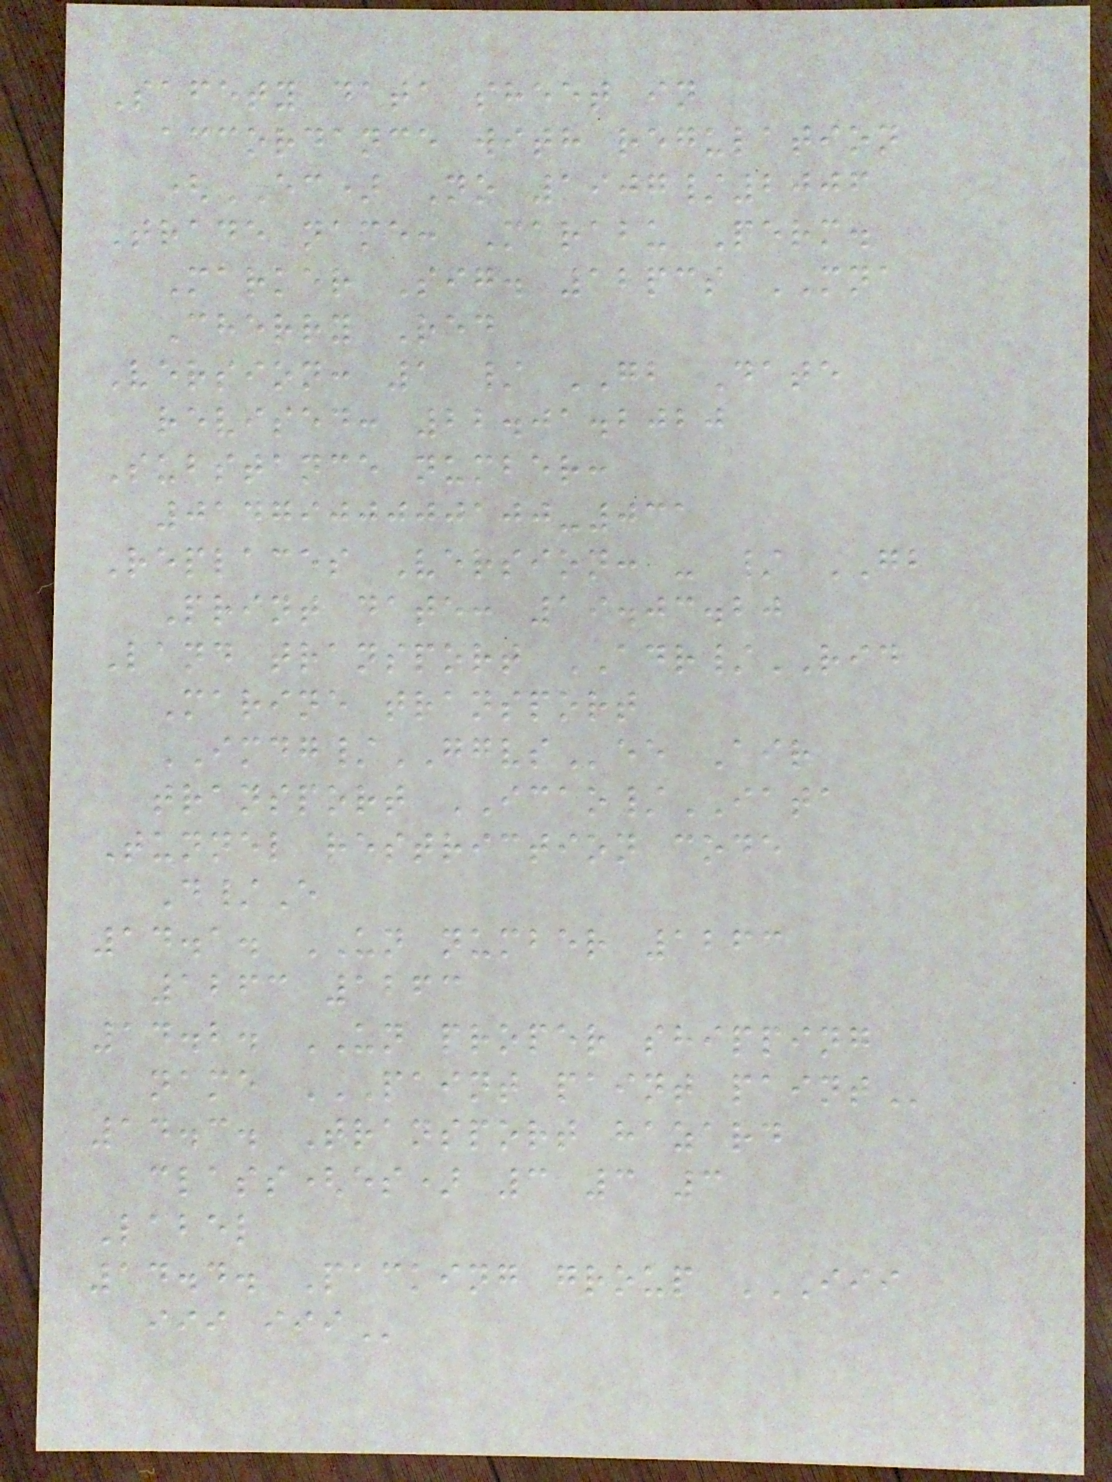Safety data sheet in
accordance with regulation
(EC) No 1907/2006
Trade name: Marabu Perm.
Marker Sig. 12pcs MNA
Cherry Red
Version: 1 / GB Date
revised: 22.01.2020
Substance number:
0147900000100-031
Replaces Version: - / GB
Print date: 19.03.20
Land transport ADR/RID
Marine transport
IMDG/GGVSee Air
transport ICAO/IATA
Tunnel restriction code
D/E
14.1. UN number 1263
1263 1263
14.2. UN proper shipping
name PAINT PAINT PAINT
14.3. Transport hazard
class(es) 3 3 3
Label
14.4. Packing group III
III III
